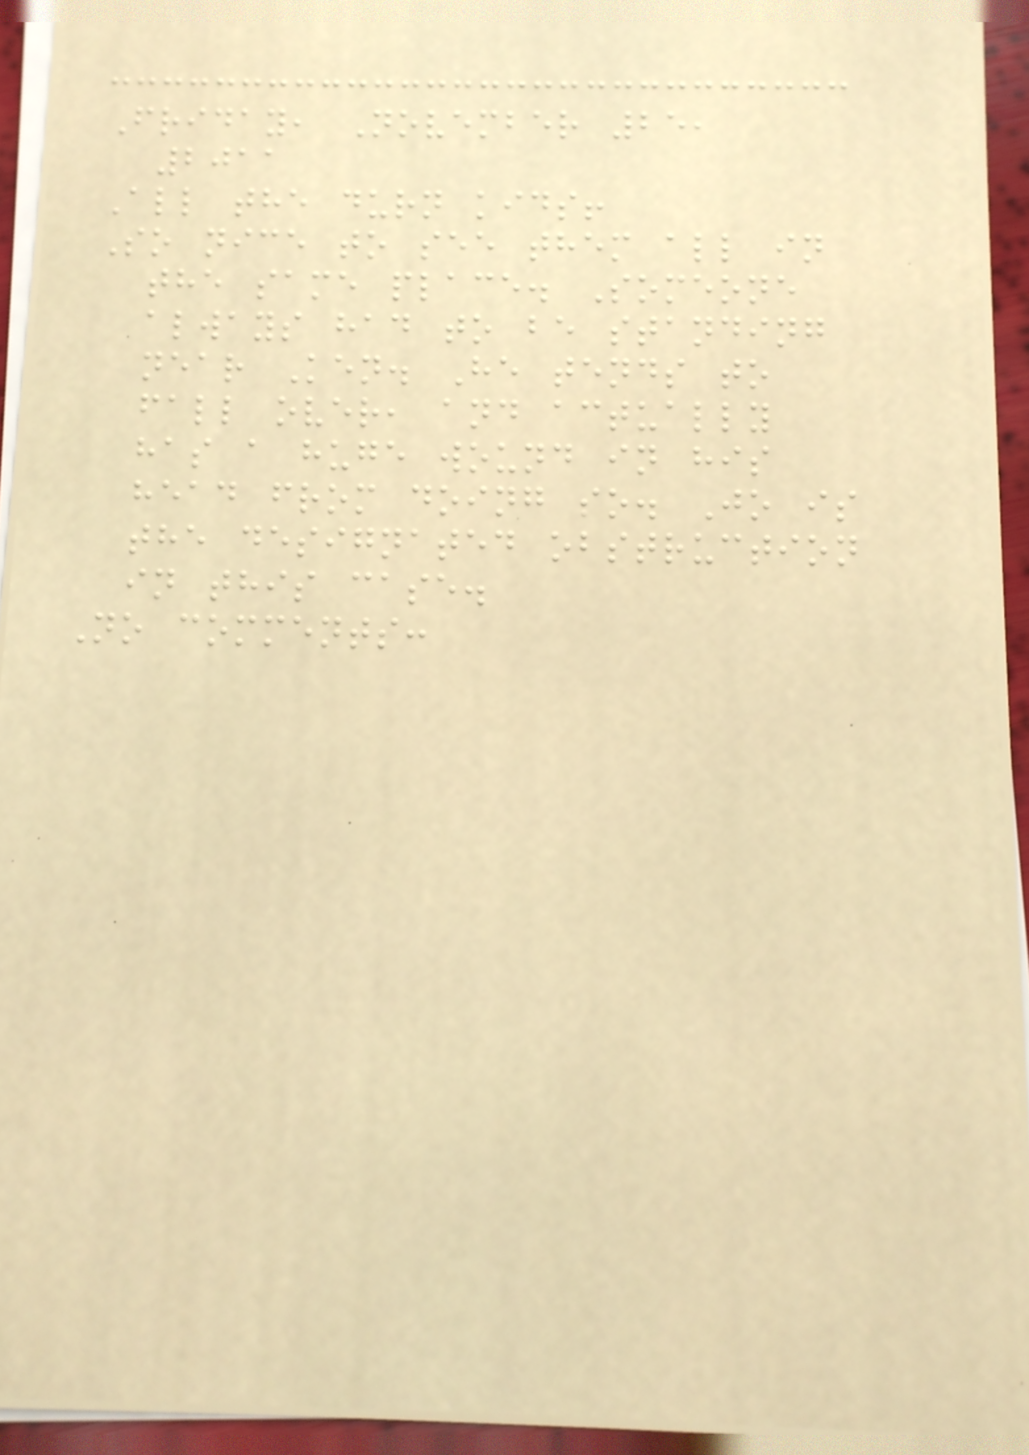Friday, November 25,
2011
All the durn kids!
So nice to see them all in
the same place. Someone
always had to be standing
near Ken. He tends to
fall over, and actually
has a huge wound in his
head from doing so. Jo is
the designated obstruction
in this case.
No comments:
